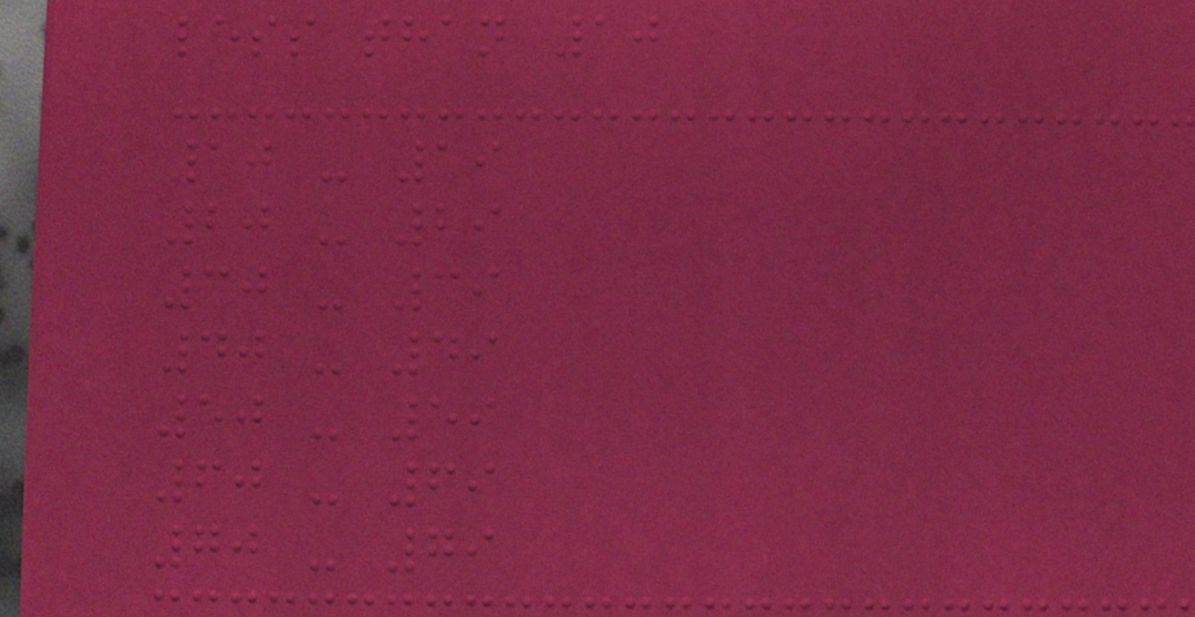less than 10
10 - 19
20 - 29
30 - 39
40 - 49
50 - 59
60 - 69
70 - 79
